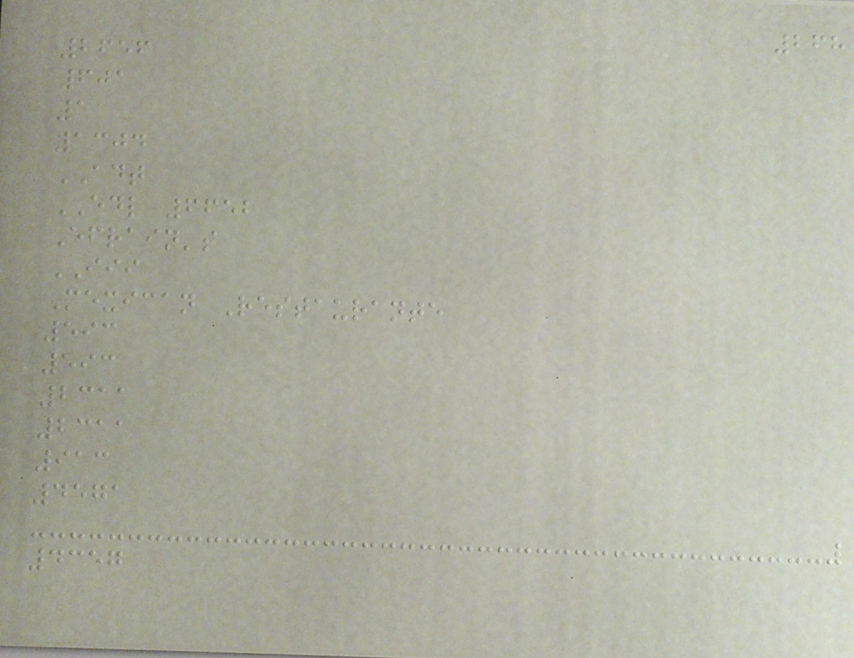268
2656
601
1
1304
ADT
EDL 6652
Efrain's
III
Mexican Restaurante
593
593
2311
2311
913
4571
4357
